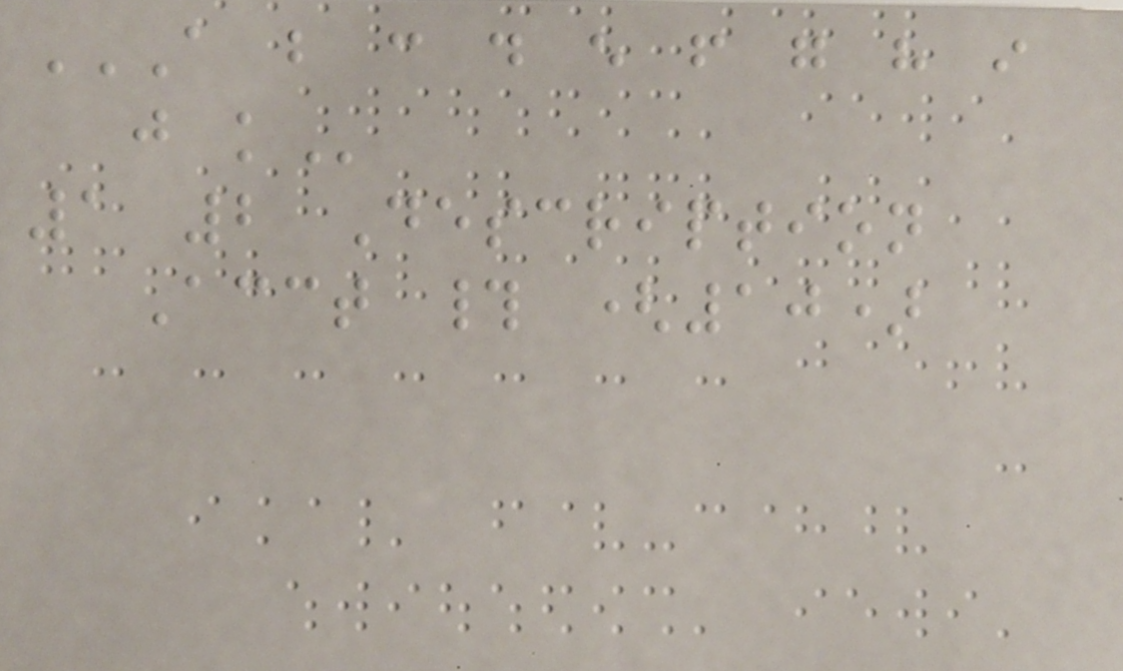A B C D E F G H I
J K
1 2 Description
Acct # (10)
